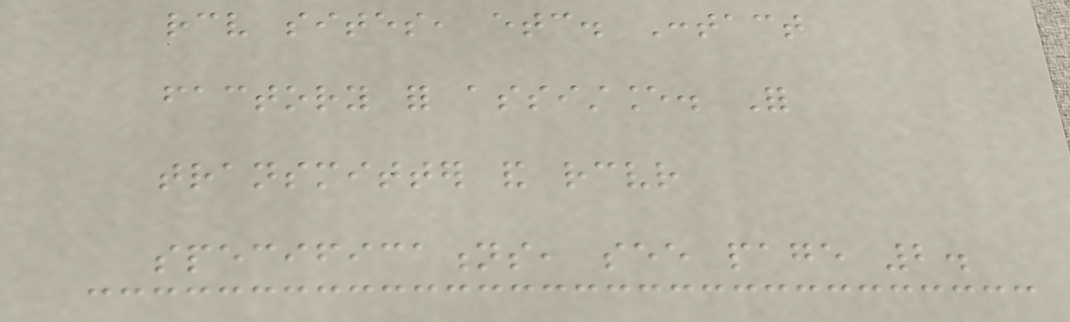receive sites, etc. Contact
factory for assistance. For
transmitter and receiver
specifications, see page 2.
